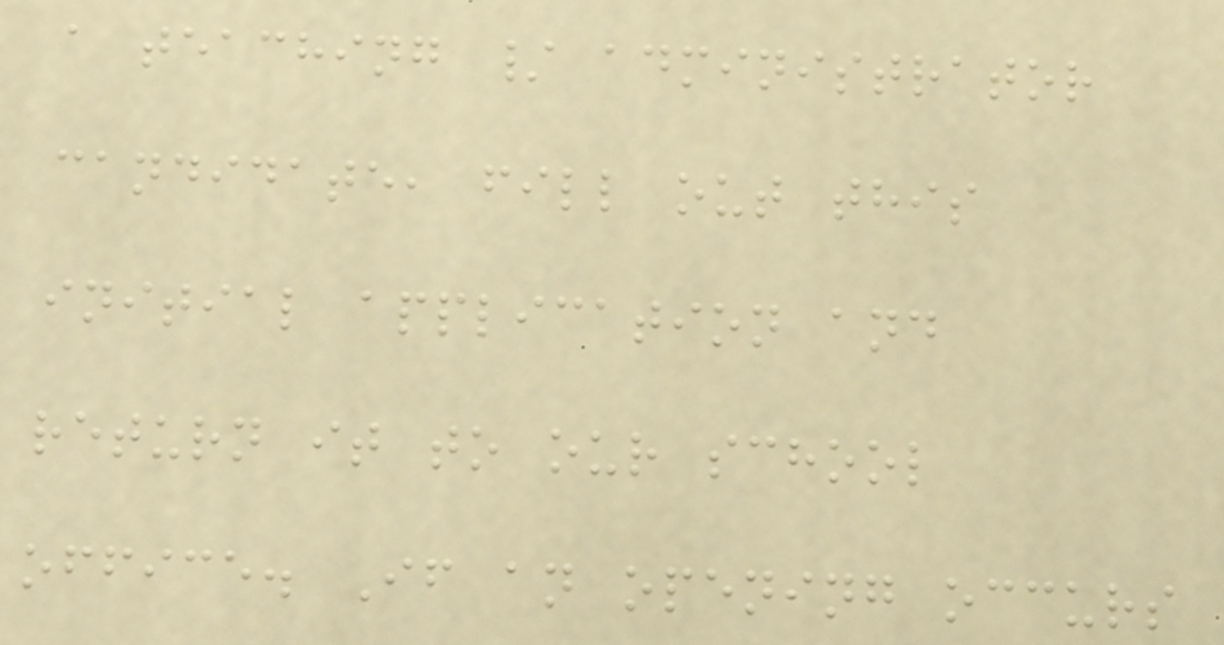a teaching / administrator
candidate, fill out this
initial application and
return it to our school
office. If an opening occurs
